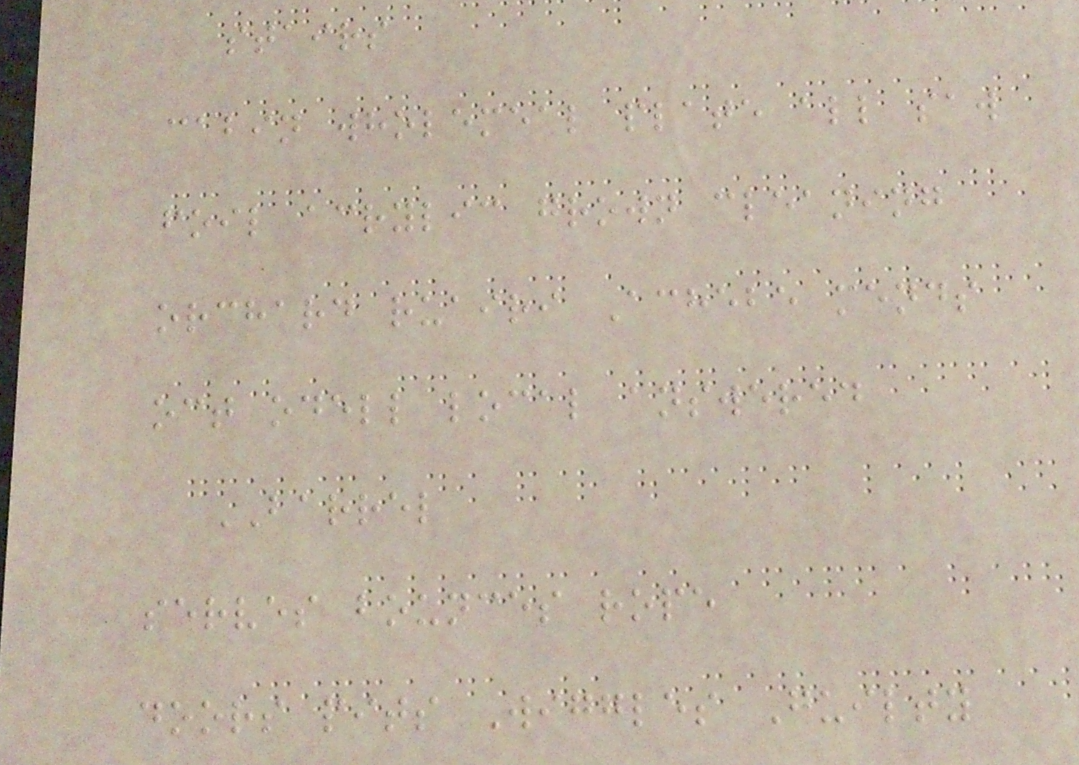stairs
cabin wholemeal plate all saw
foil acrylic grown cleaning
orchard ruairi Achebe mends
oct odell local answered
BARREL
serves bounces rope
doors pits Wiggles Guilty
